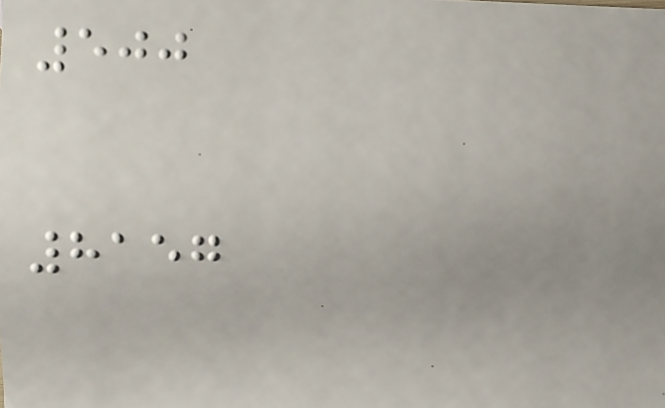500
8157
